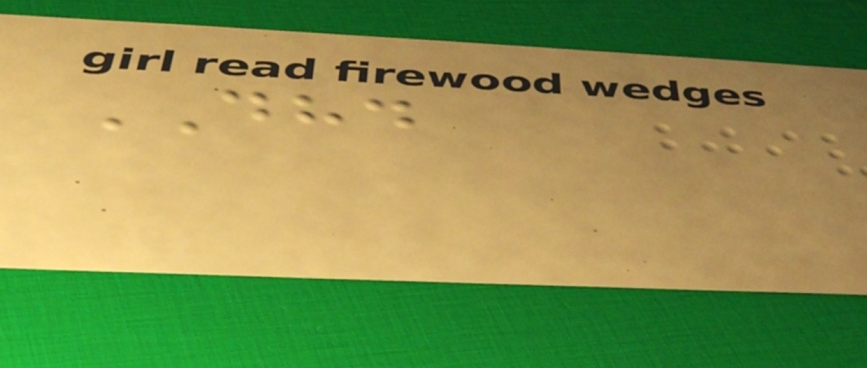DHD
